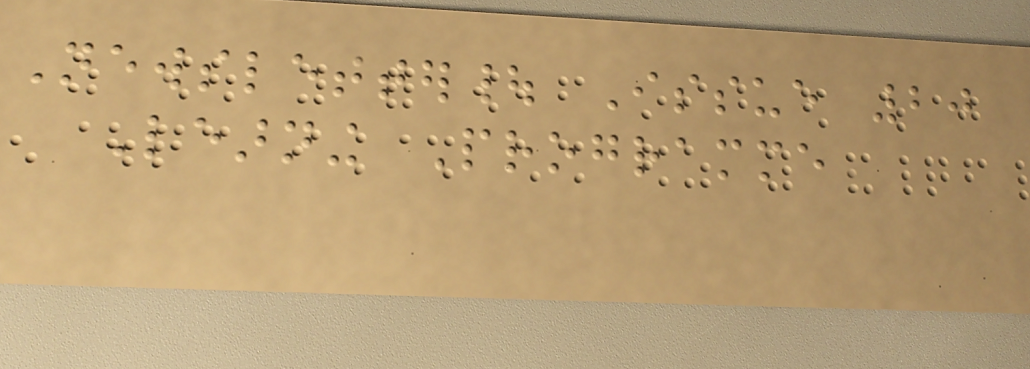Newsletter| Issue 20
Learning Programme
